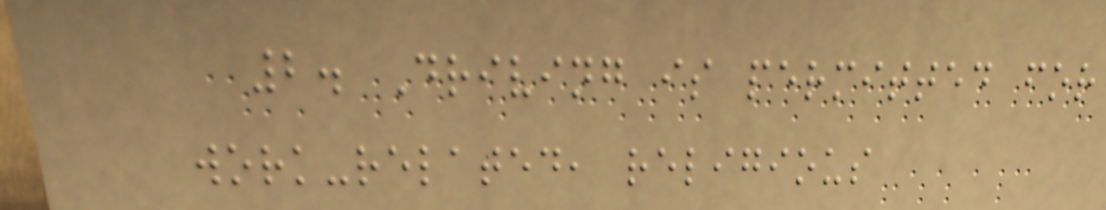2. Driving is permitted for
work-related, religious
